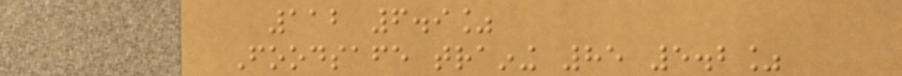112 6.9%
Foodsafe training 85 5.2%
